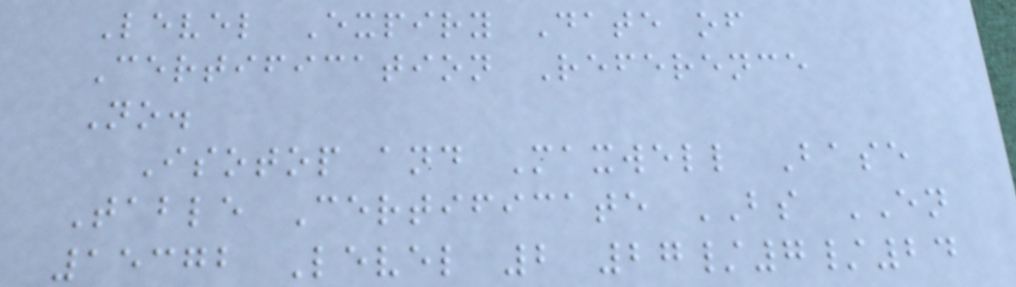Level Expiry Date of
Certification Reference
No.
Isotop and Maxwell Base
Table Certificate BS EN
15372 Level 2 27/7/24
